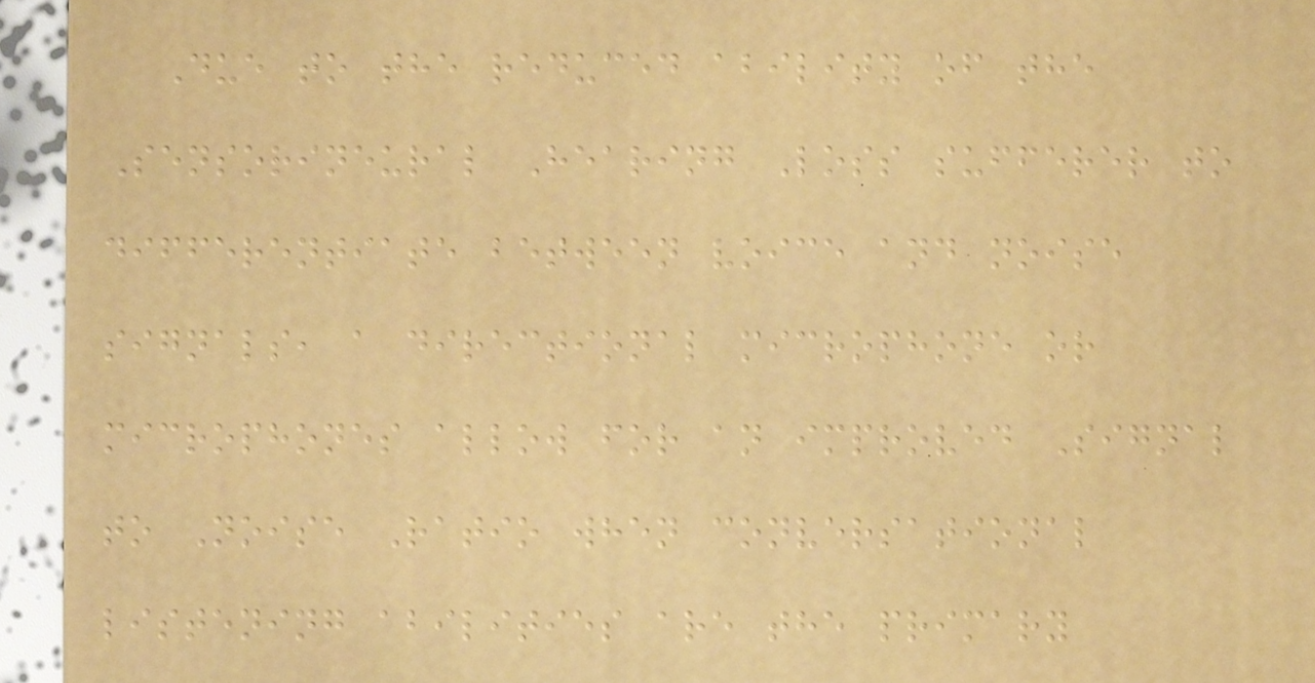Due to the reduced ability of the
Sensorineural Hearing Loss sufferer to
differentiate between voice and noise
signals, a directional microphone or
microphones allow for an improved Signal
to Noise Ratio when conversational
listening abilities are the primary
